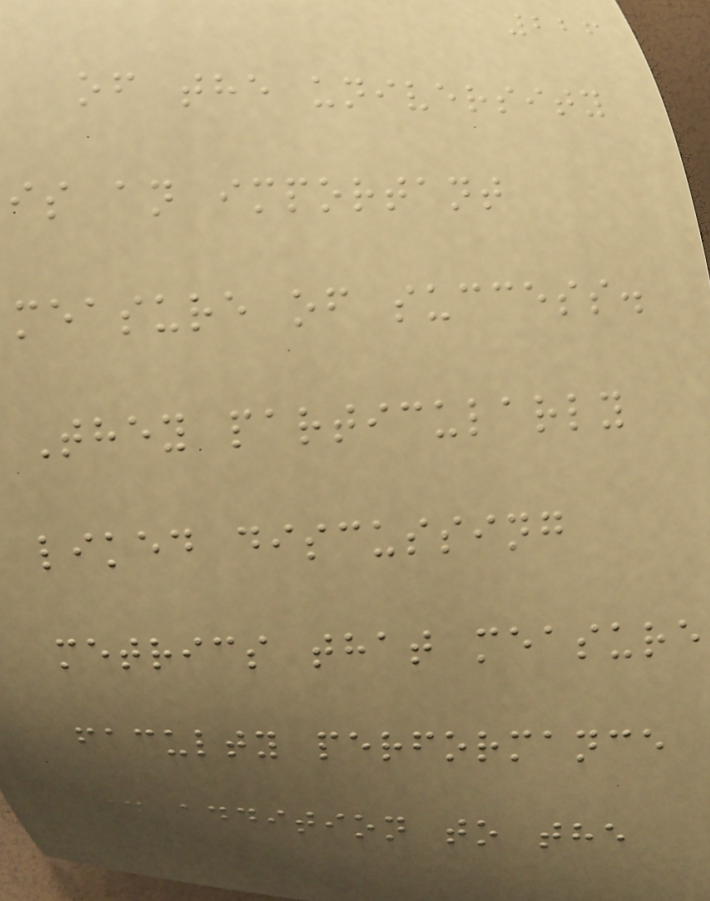226
of the university
is an important
measure of success.
They particularly
liked discussing
metrics that measure
faculty performance
in addition to the
